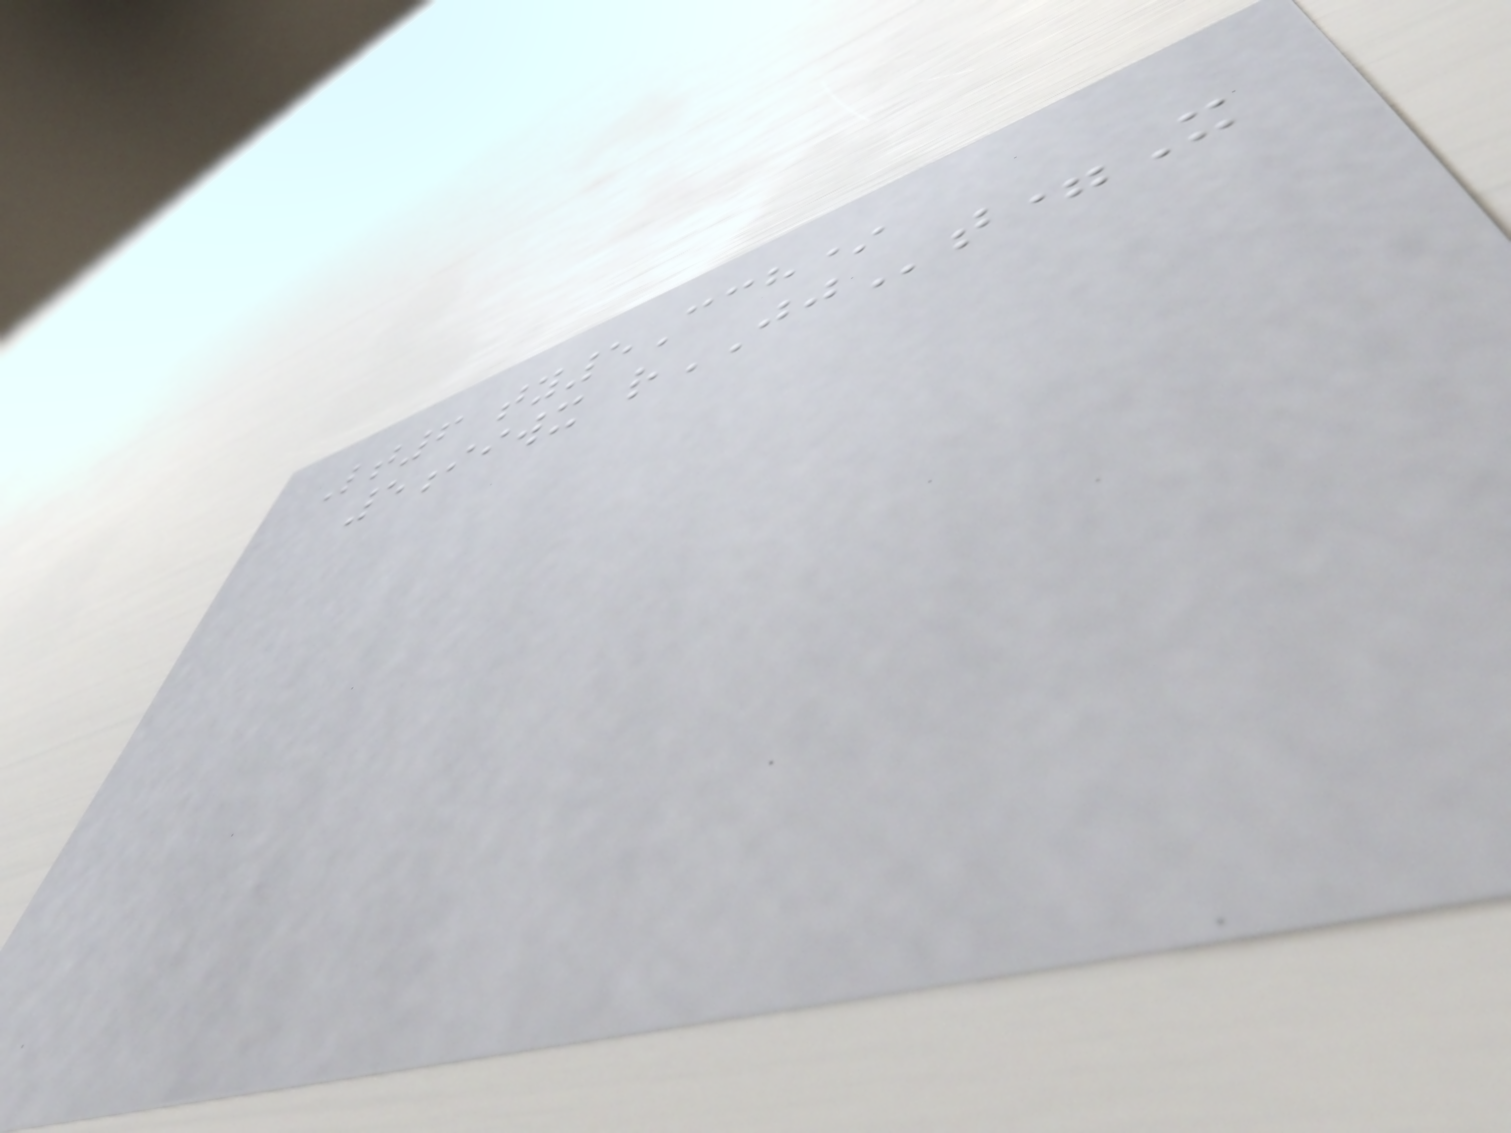Lt6 ty5Cch*
5iiwx rJJt=X
